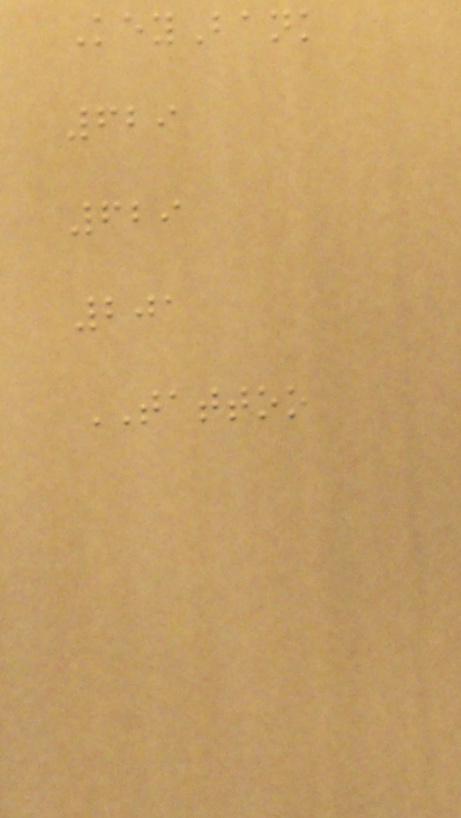KeyBank
629
629
201
TATTOO
